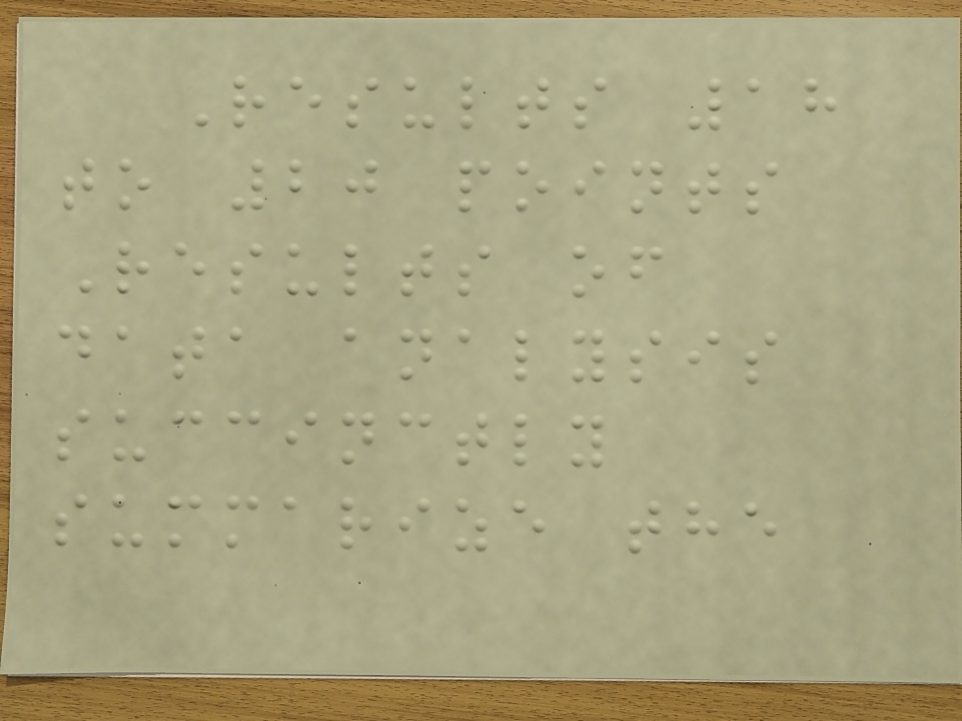Results 18
to 20 points
Results of
data analysis
succinctly
summarize the
